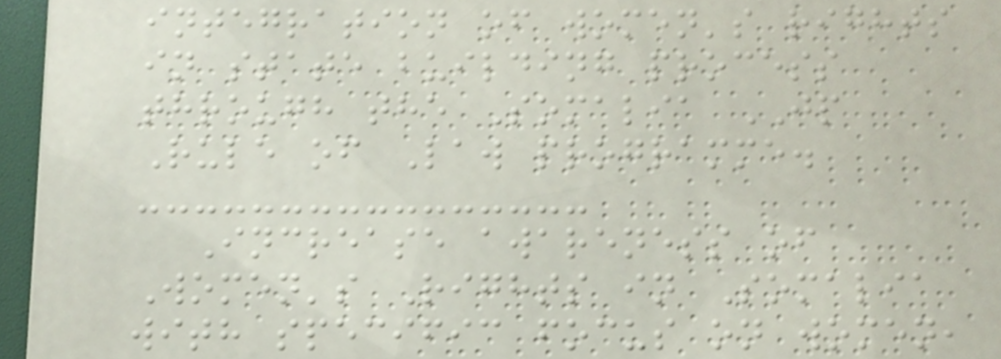integration of women's rights
in state building process
through the Somalia JP
Rule of Law programme.
Increase awareness of
Women's Rights in Somalia
with specific focus on women,
